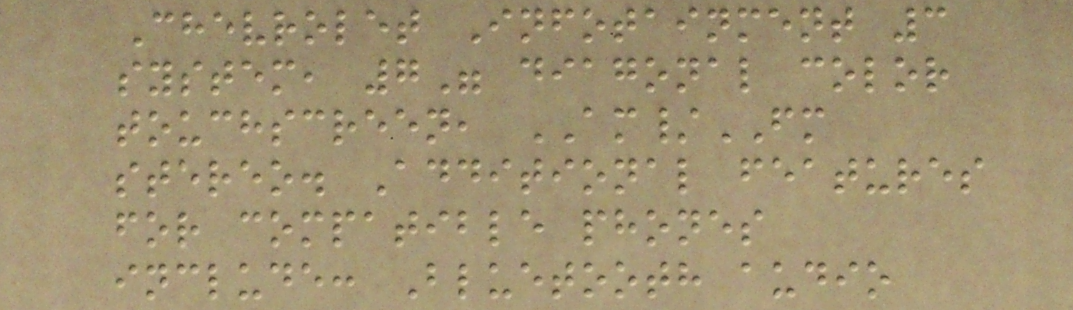Chevrolet Infotainment 3
system, 7" diagonal color
touchscreen, AM/FM
stereo. Additional features
for compatible phones
include: Bluetooth audio
